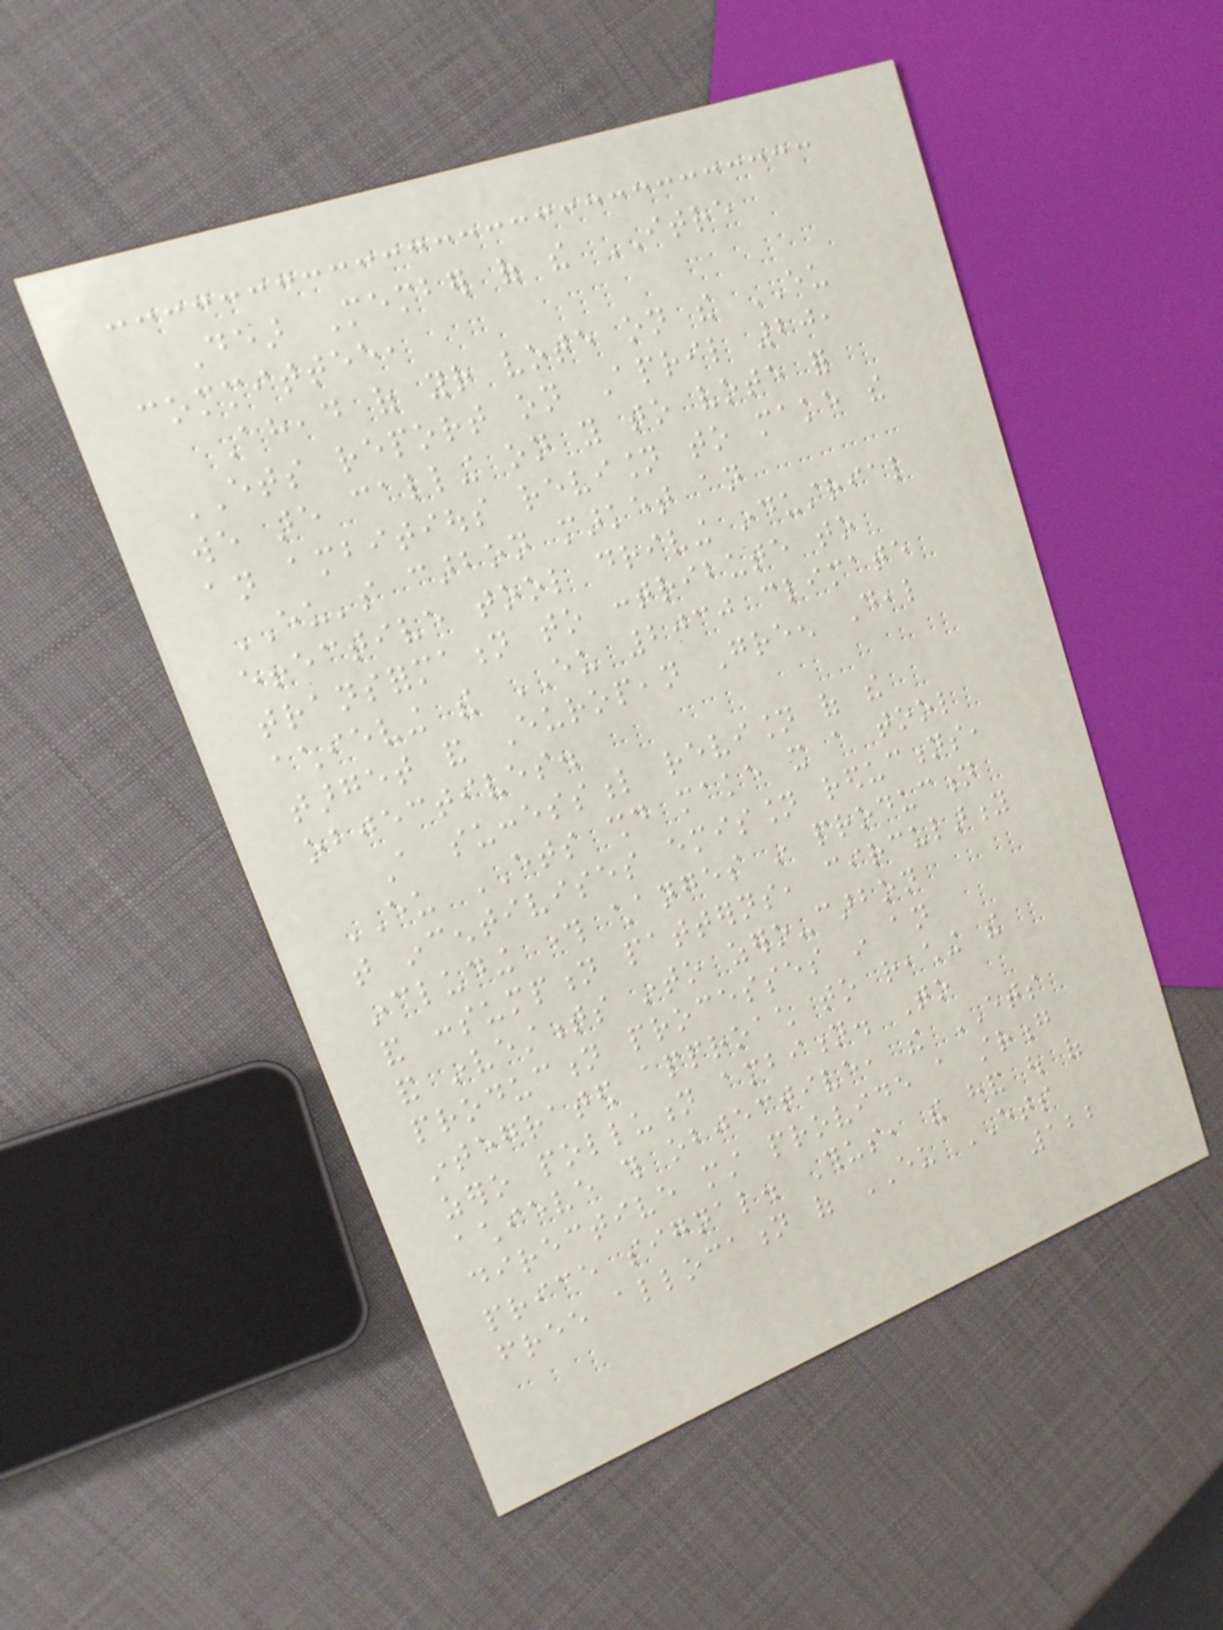Dear Member of the ITRE
committee,
Ahead of your vote on the EU
ETS report on April 20,
we are calling on you to vote for
an ambitious revision to make the
EU's carbon market an
effective tool driving industrial
transformation to contribute to
achieving the EU 2030 climate
target and European Green Deal
objectives.
A successful revision of the
EU ETS should make it a tool
that incentivises emission reductions,
including through changes in production
and consumption patterns, circularity
and investments into zero-carbon
production processes in an
integrated approach to reaching the
zero pollution ambition. To
achieve this objective, the ETS
directive must provide a strong
price signal. Thus, the hand out of
free allocation of EU ETS
122
